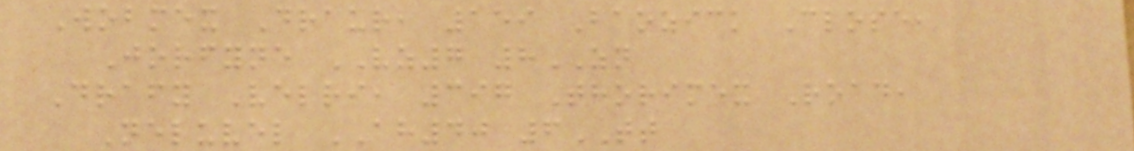Wobmex Draur, 159 Baozick Close,
Jorfyne VZ7 8ZN
Drafy Velri, 397 Thorimex Road,
Neluvel AH40 6TT
